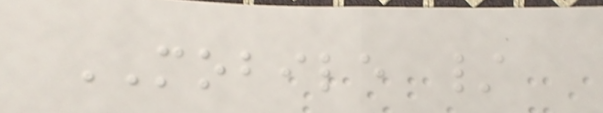MOBILE /
